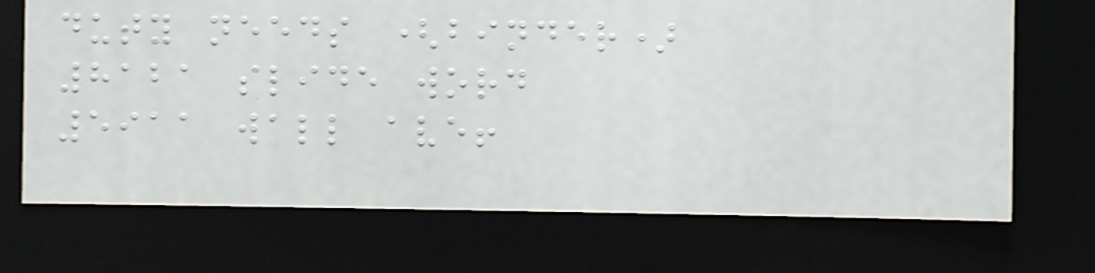duty needs (binder)
8121 slide word
5911 wall ave!
